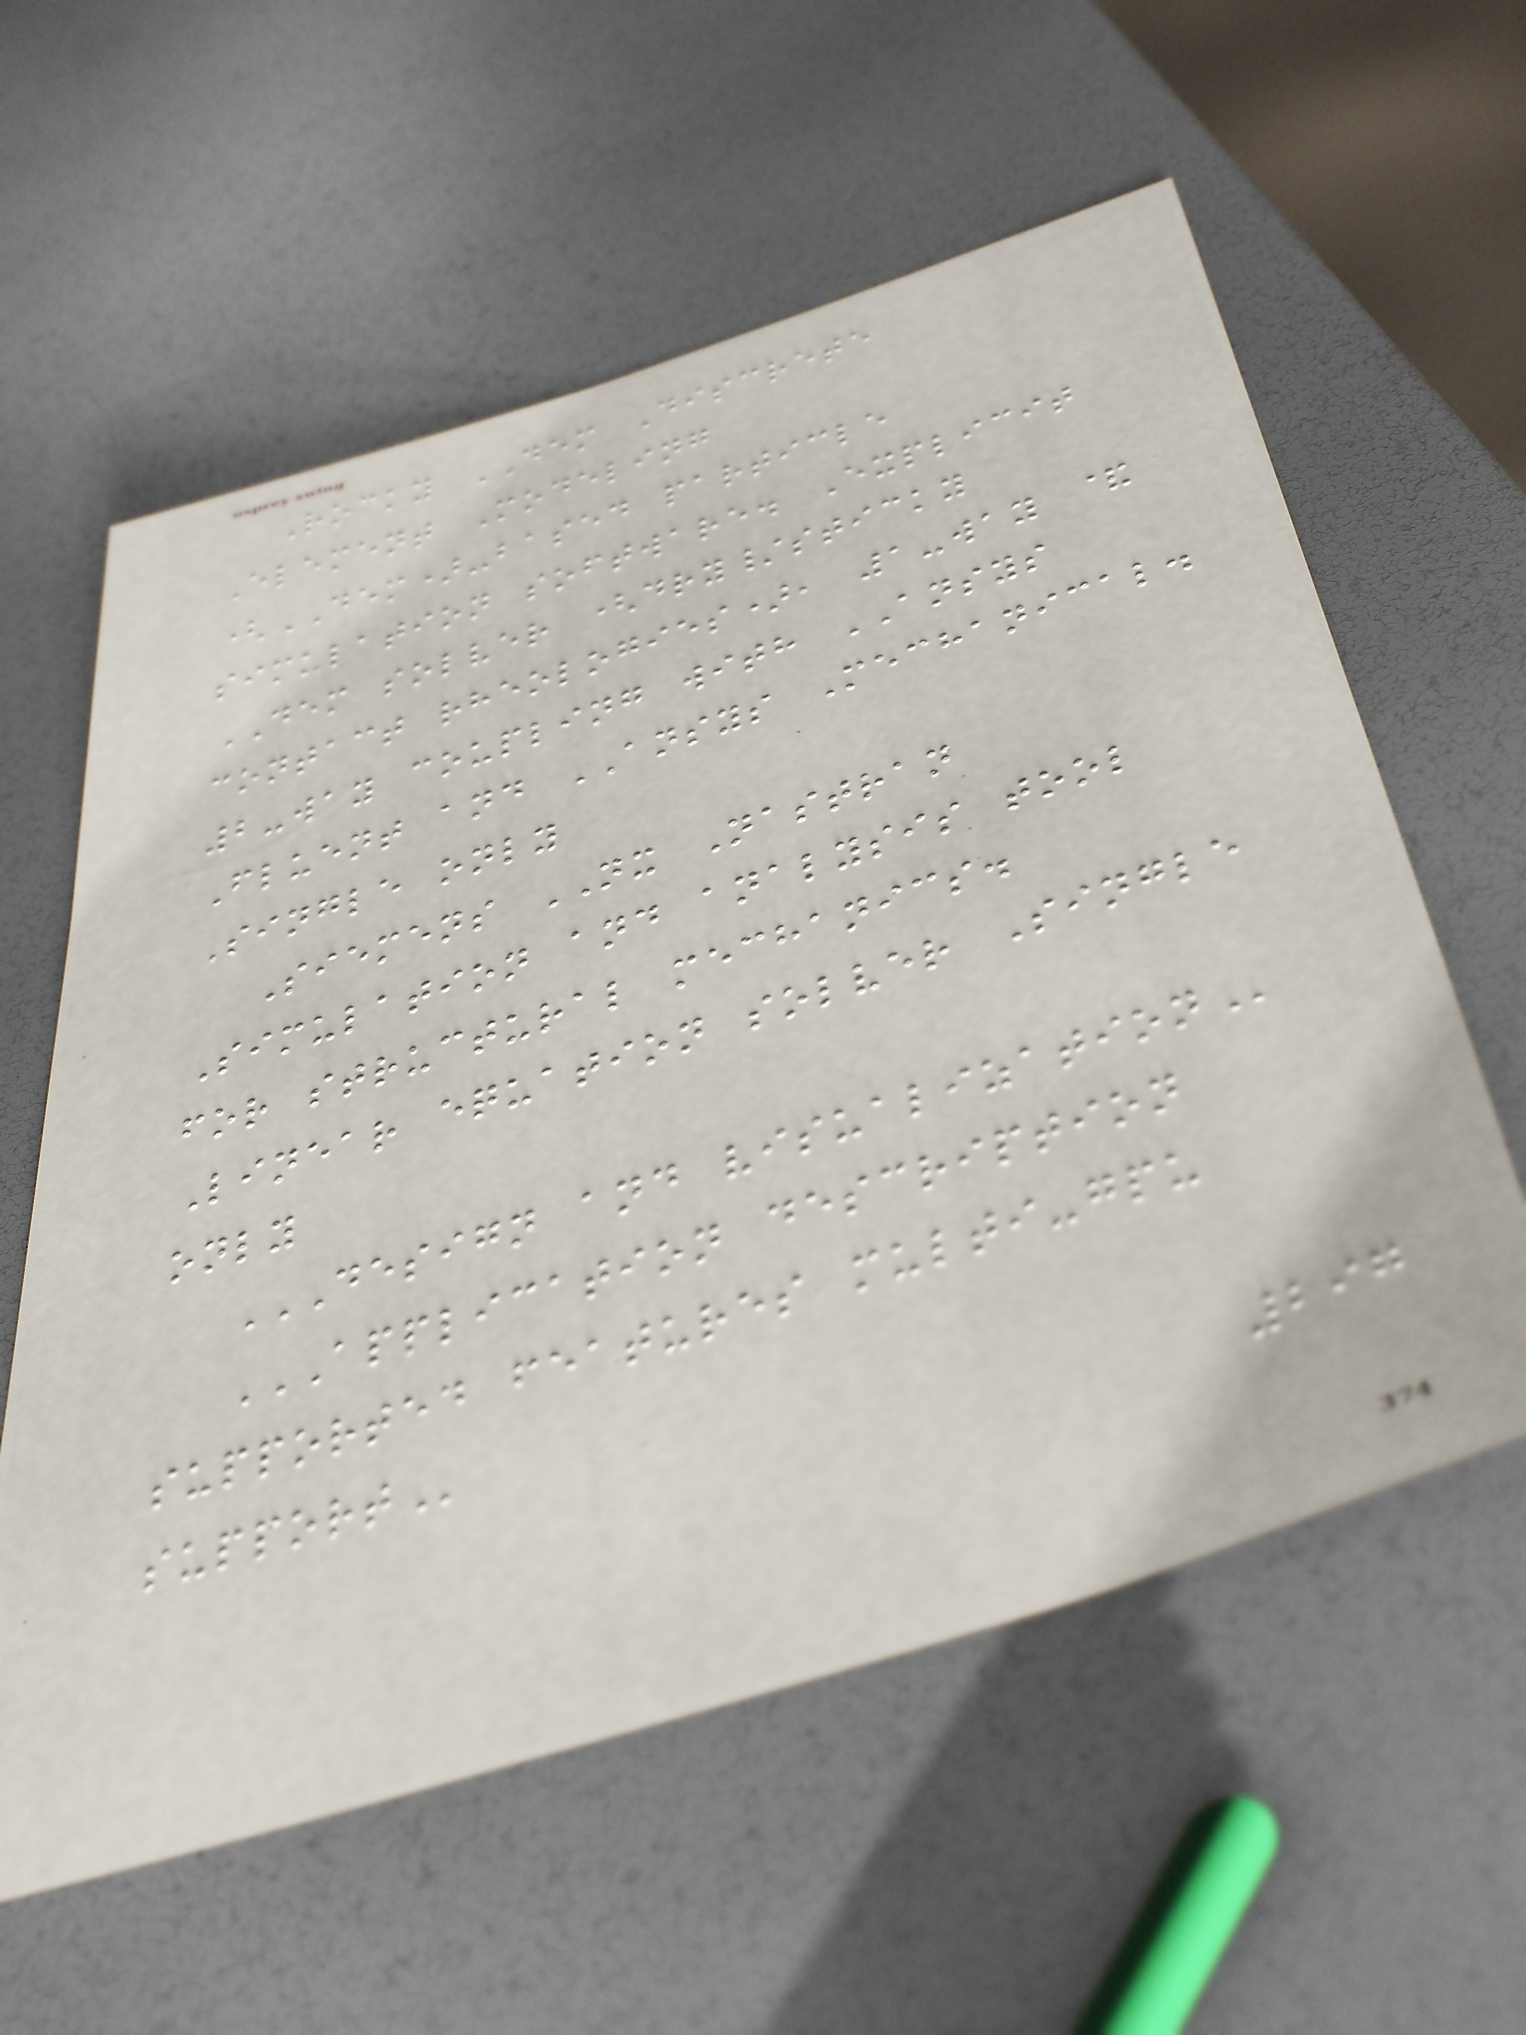Rocky DEM Discrete
Element Modeling
(DEM)-based particle
simulation software. Explicit
DEM solver (dry/sticky
contact rheologies), 1-way &
2-way coupling with ANSYS
Fluent and ANSYS Mechanical.
Single only
Siemens NX Nastran
Simulation and analysis tool
for structural mechanics.
Linear equation solver Single
only
DESIGN AND VISUALIZATION
APPLICATION DESCRIPTION
SUPPORTED FEATURES MULTI-GPU
SUPPORT
297
